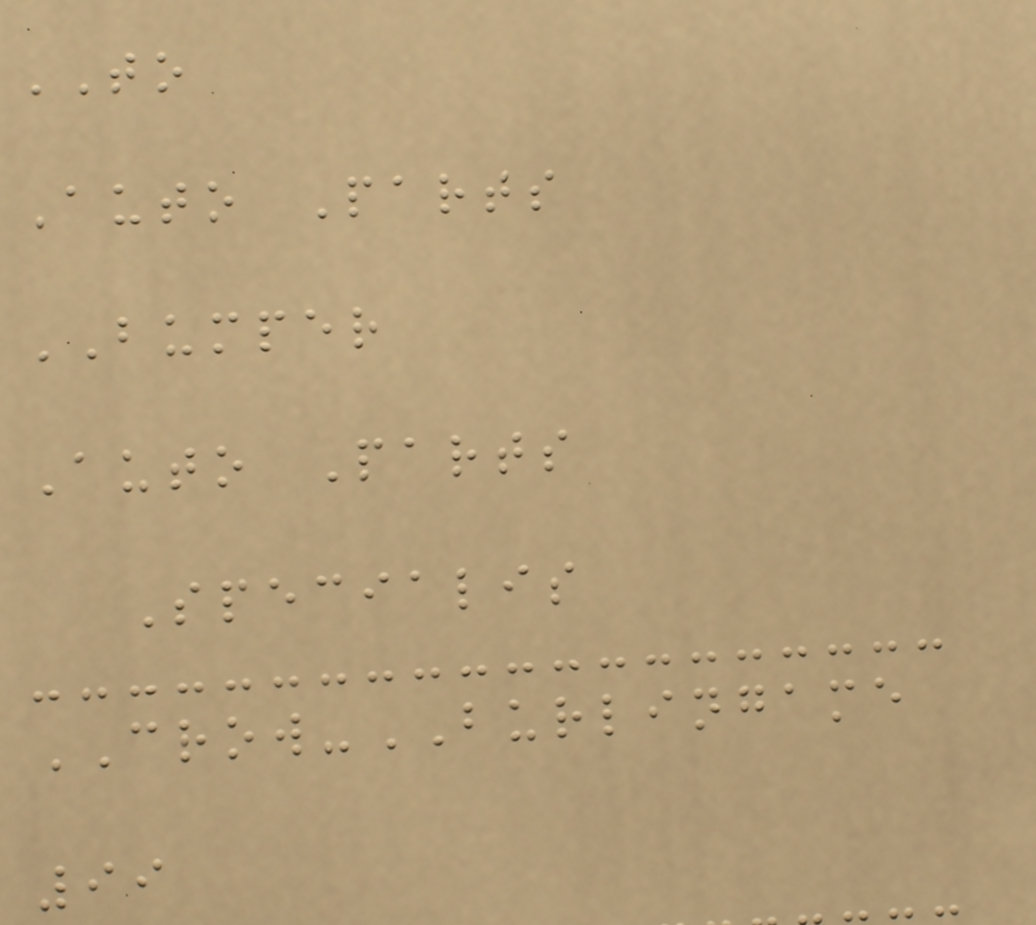TO
Auto Parts
BUMPER
Auto Parts
Specialis
CROW-BURLINGAME
99
